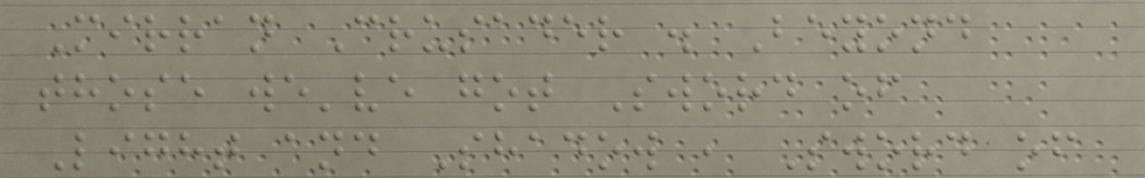Mirran Crusader . Beyond
those we've got Sword of
Light and Shadow , Sword of
